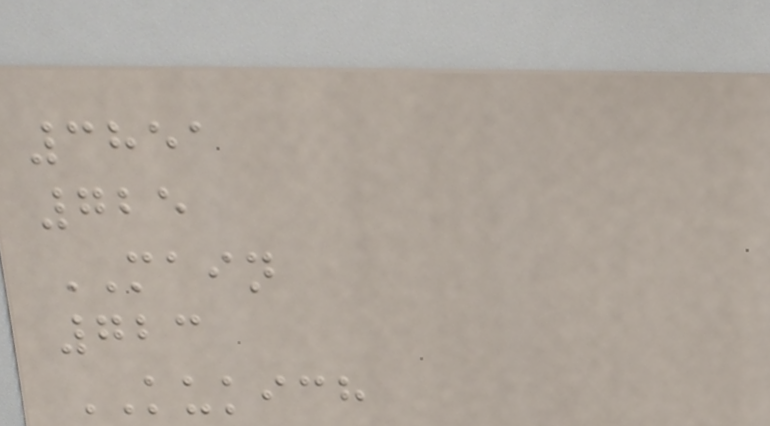3851
725
MAIN
723
KUKICH
